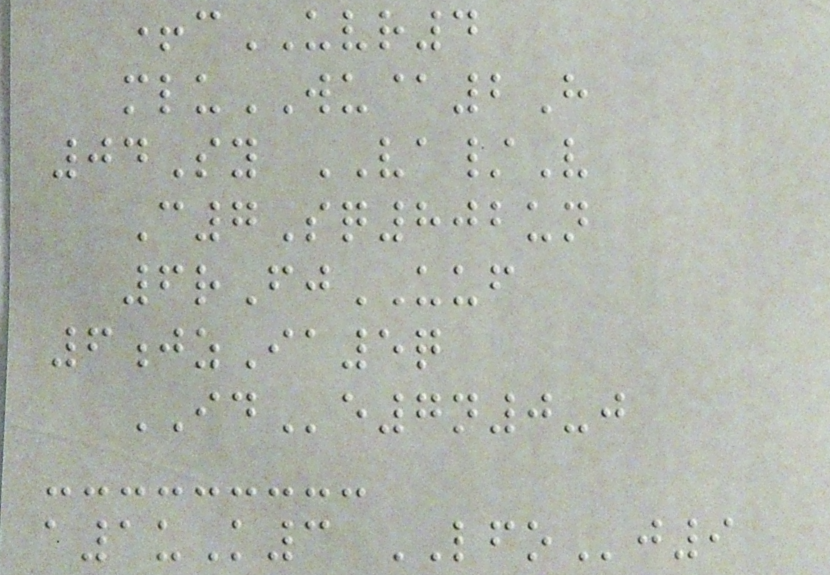+cUVR4
mluWU@2H
04Sy VA/V
C7Sq802un
6rFjUUF
6jzIa5q
IDe7n0-j
a1uK3 LFOj9
